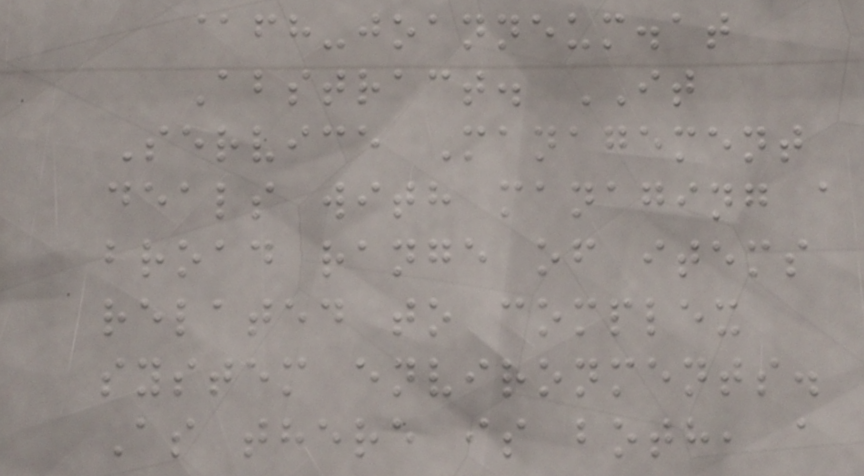@fh-joanneum.at
Abstract. IT
Service Management
deals with managing a
broad range of items
related to complex
system environments.
As there is both, a
